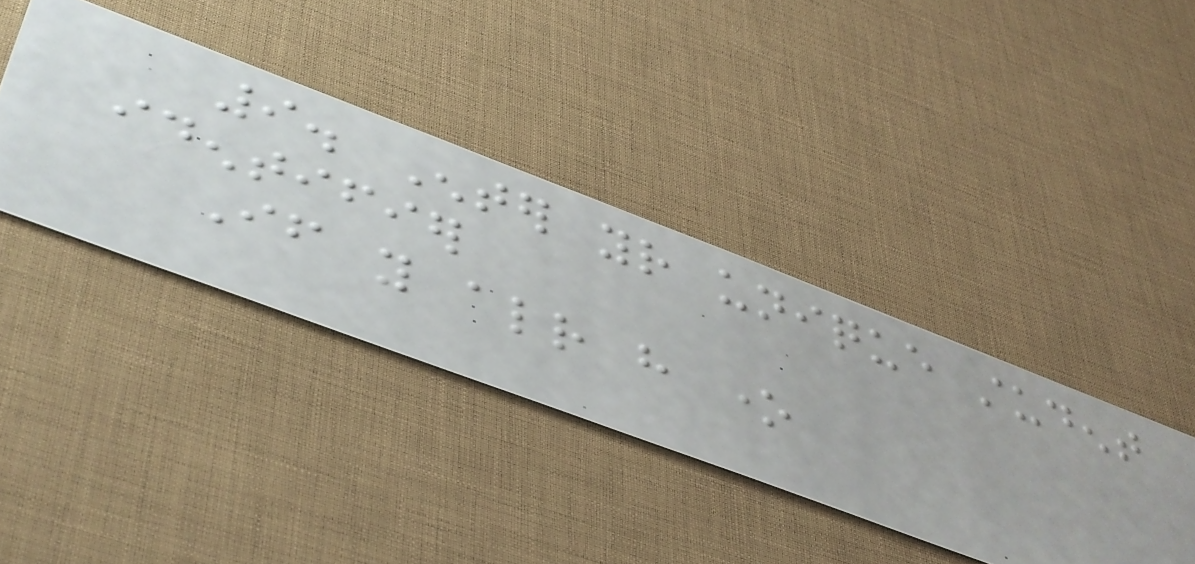9. Enter your unique student
identifier
If you already have one
